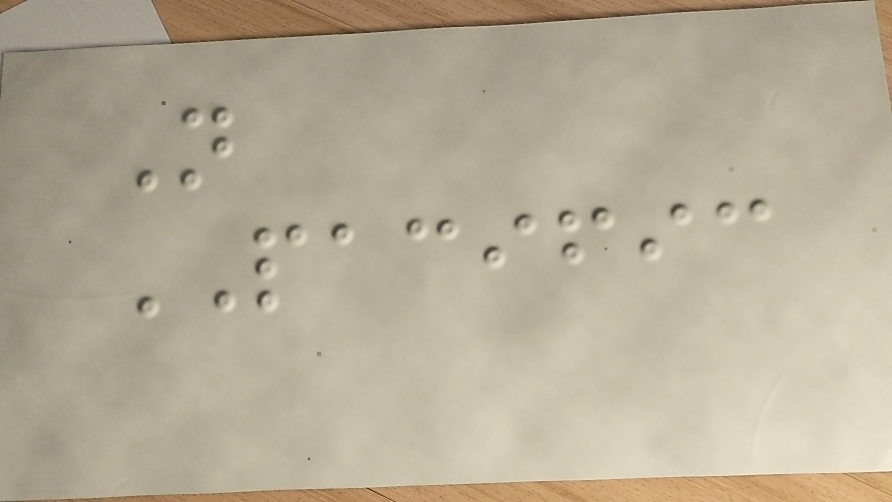N
PACIFIC
